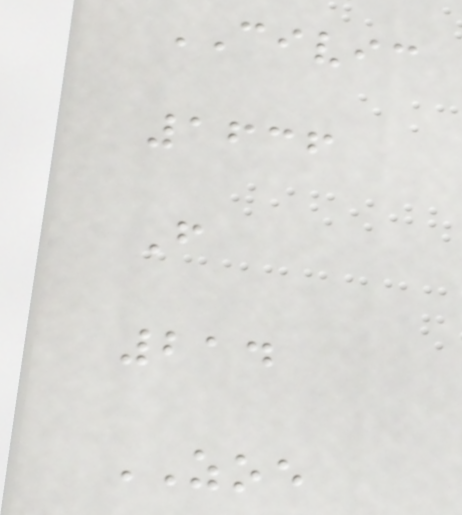CIVIC
1636
F
214
ZOE
